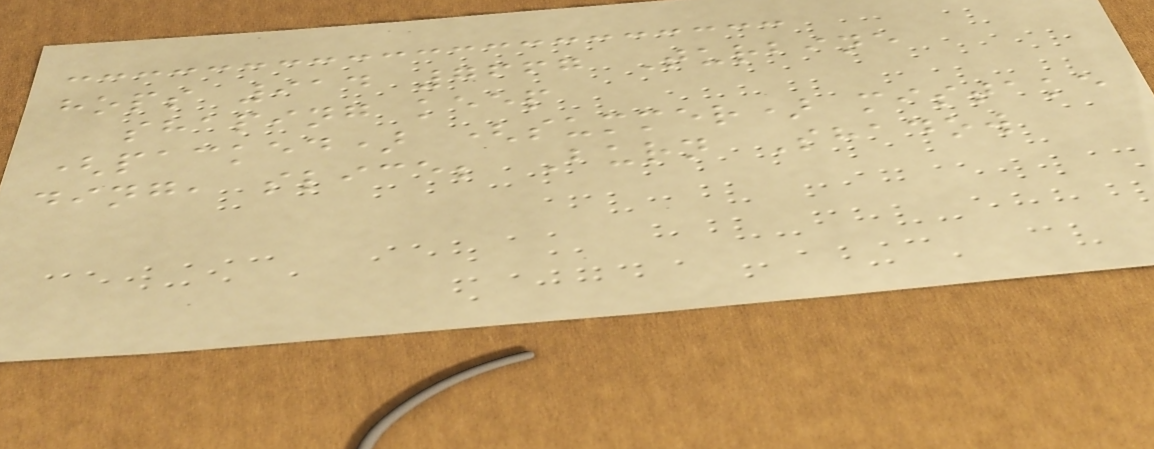hops 914 7667 Turbine
shaping keep
(packed) (summer) mistake
ding, slice; Burn Shadow
